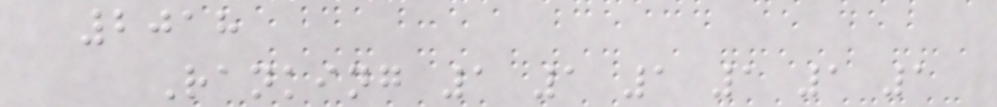2018
Ranking 1 1 1 1 1 1
